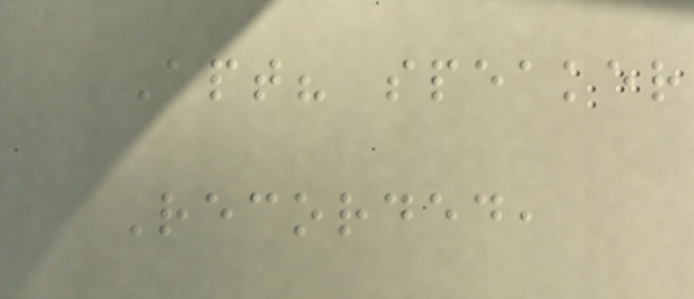Apt? speaker
Recorded,
